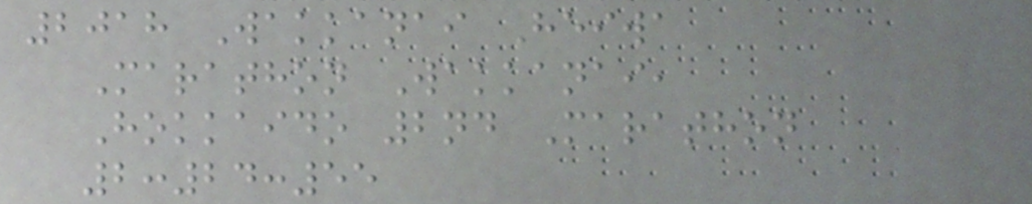2018 Wakkanai Heiwa
Marathon Wakkanai,
Hokkaido 2nd Marathon
2:24:55
